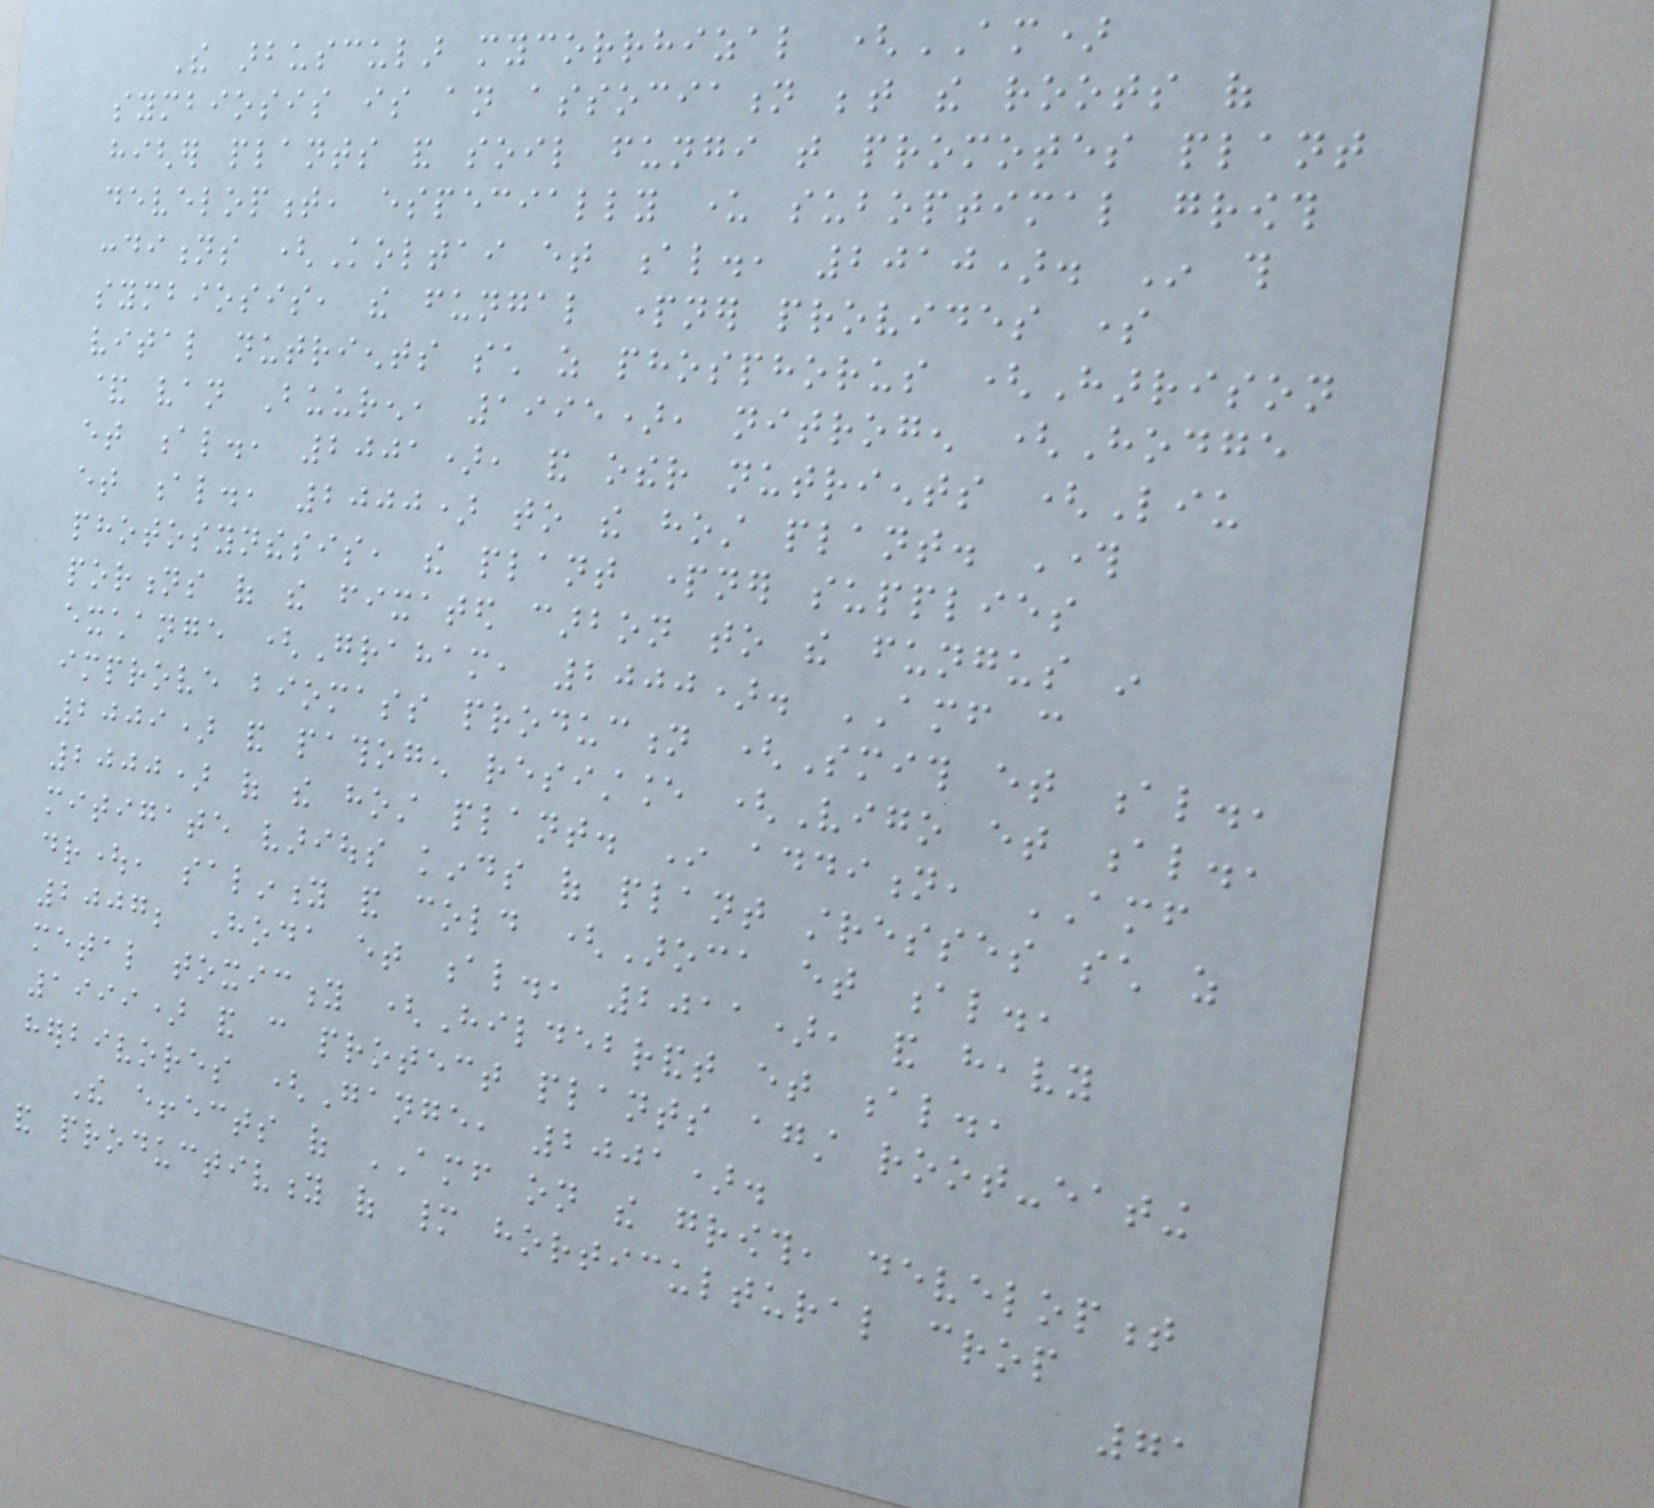The arbuscular mycorrhizal (AM)
symbiosis is an association between the roots of
higher plants and soil fungi that promotes plant
development, especially under suboptimal growth
conditions (Koltai et al., 2010). In this
symbiosis, the fungal partner provides some
vital nutrients such as phosphorus (Harrison
& van Buuren, 1995), nitrogen (Hodge
et al., 2001), and other nutrients (Liu
et al., 2000) to the host plant. Through
photosynthesis, the plant partner supplies
portions of the fixated carbon to the fungus in
exchange (Graham, 2000). AMF can
improve biomass production (Smith et al.,
2009) and pathogen resistance (Vigo et al.,
2000) of the host plant. In addition, AMF
mitigate various kinds of plant stresses such as
drought, salinity and cold (Aroca et al.,
2007; Hoda et al., 2011), and heavy
metal toxicity (Hildebrandt et al.,
1999) and can protect plants against root-eating
herbivores (Gange, 2001).
The effects of AMF on the growth, development
and productivity of many horticultural crop
71
